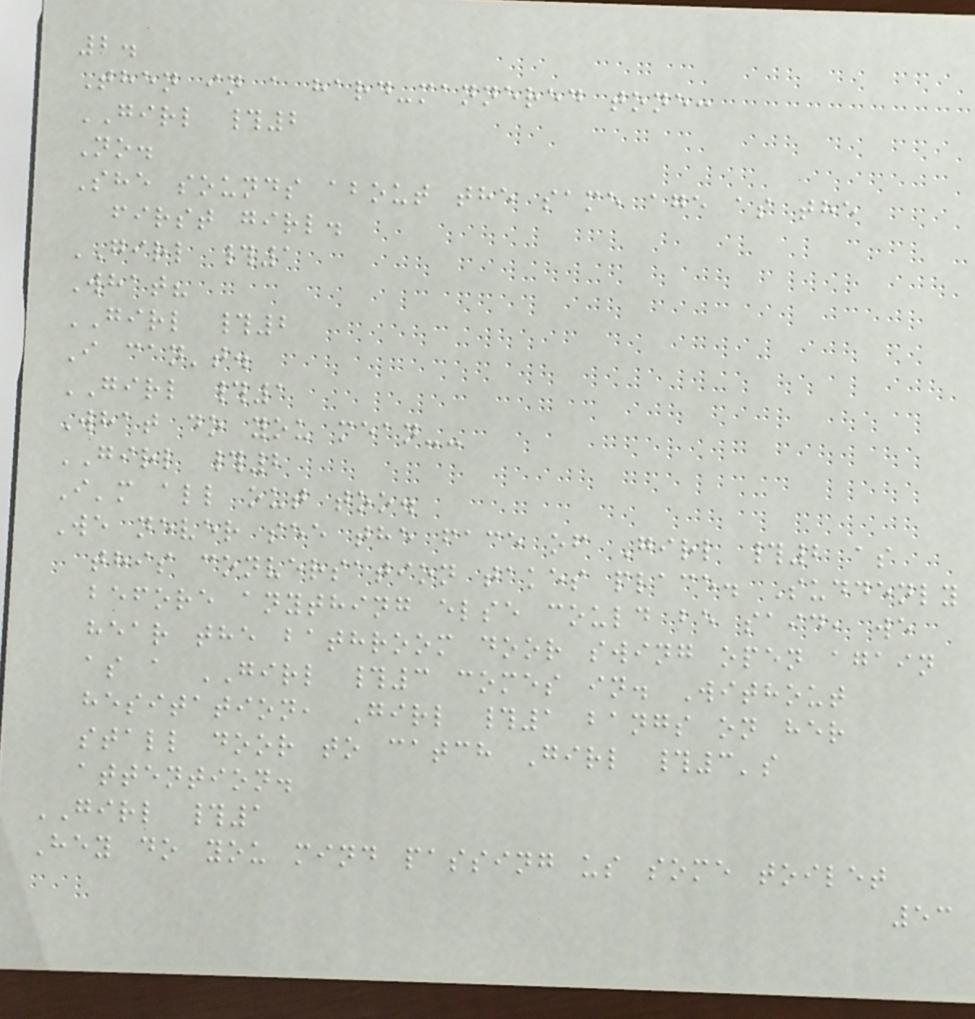2.
Then in a hard-mannered tone:
GIRL #2
No.
She sounds about the same age as the
first girl.
GIRL #1
What?
GIRL #2
I can't.
GIRL #1
What do you mean--
GIRL #2
I'm all out too.
We never see the face of Girl #2 as
this conversation takes place. Suddenly
before anything else could be said, we
hear the bathroom door swing open again
as a GIRL #3 comes in. Without
hesitation, Girl #1 bangs on her
stall door to catch Girl #3's
attention.
GIRL #1
Hey do you mind passing us some toilet
53
